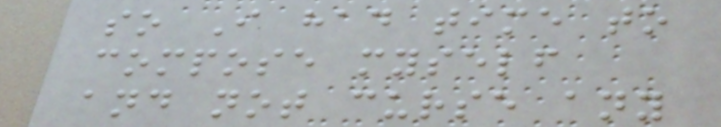so I had time to
compose myself
and not curse any
